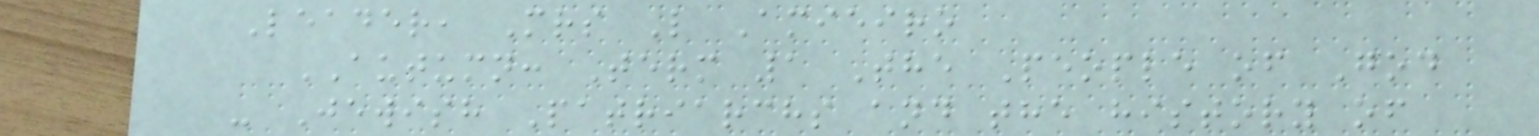Leader, Mrs L Amieiro
AUTUMN: Term 1 The People of God
- Jewish Patriarchs and the history of
